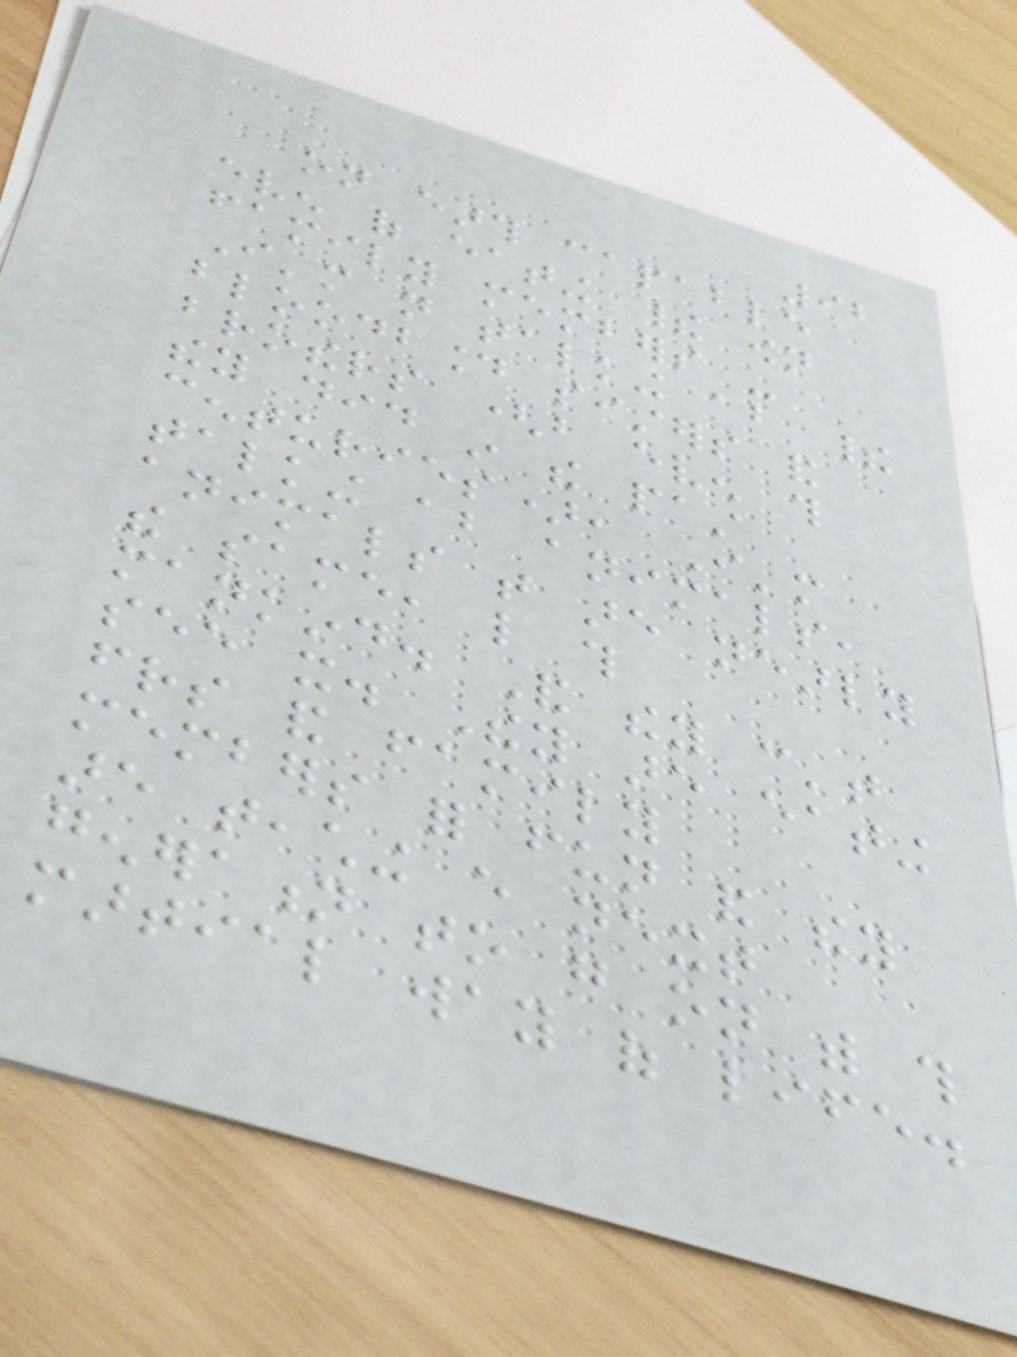92
on earth capable
even of eating their own
family members -
I'm not talking about their
bloodbound sisters and
brothers (but even this
they did in the past
centuries), I'm
talking about animals,
animals that are nearly
the same, like this
mankind. And they can't
see it. They are eating
friends and family
members for fun and they
are teaching every next
generation to go on with this
martial way of life.
